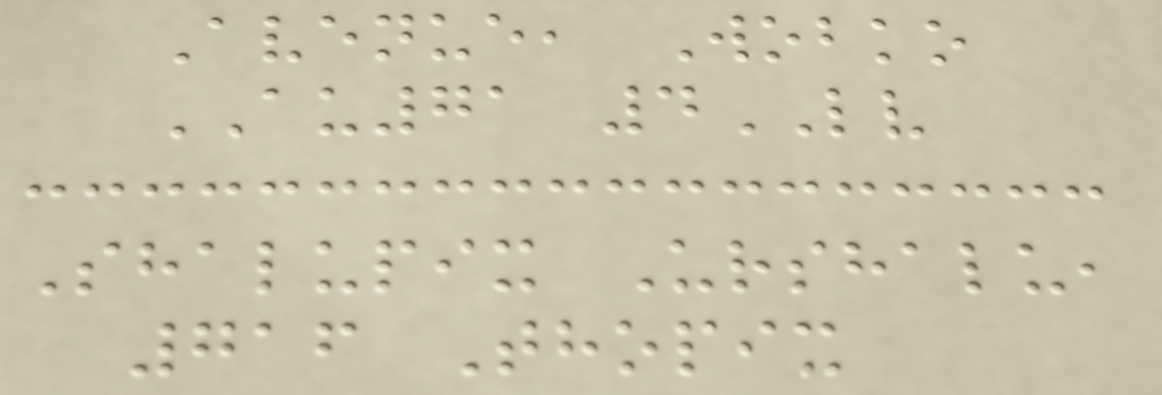Avenue, Wobko
AU71 4LV
Shalupix Urshalu,
716 Thopix
